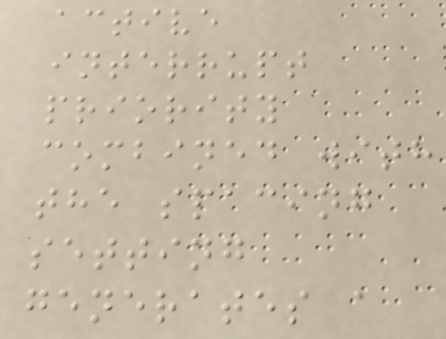active
interrupt
priority
combined with
the spacing
setting
generates a
